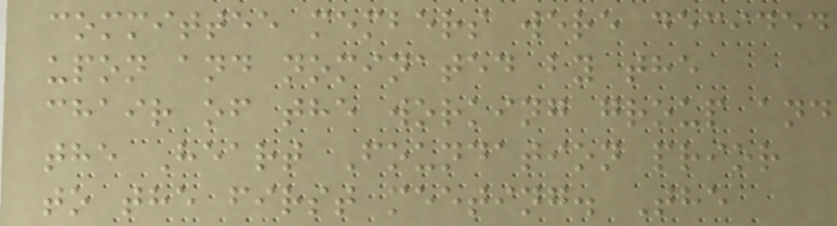committee members were decided
upon and nominated by the
chair of the working group and
the Heart Foundation prior
to the first meeting. The
